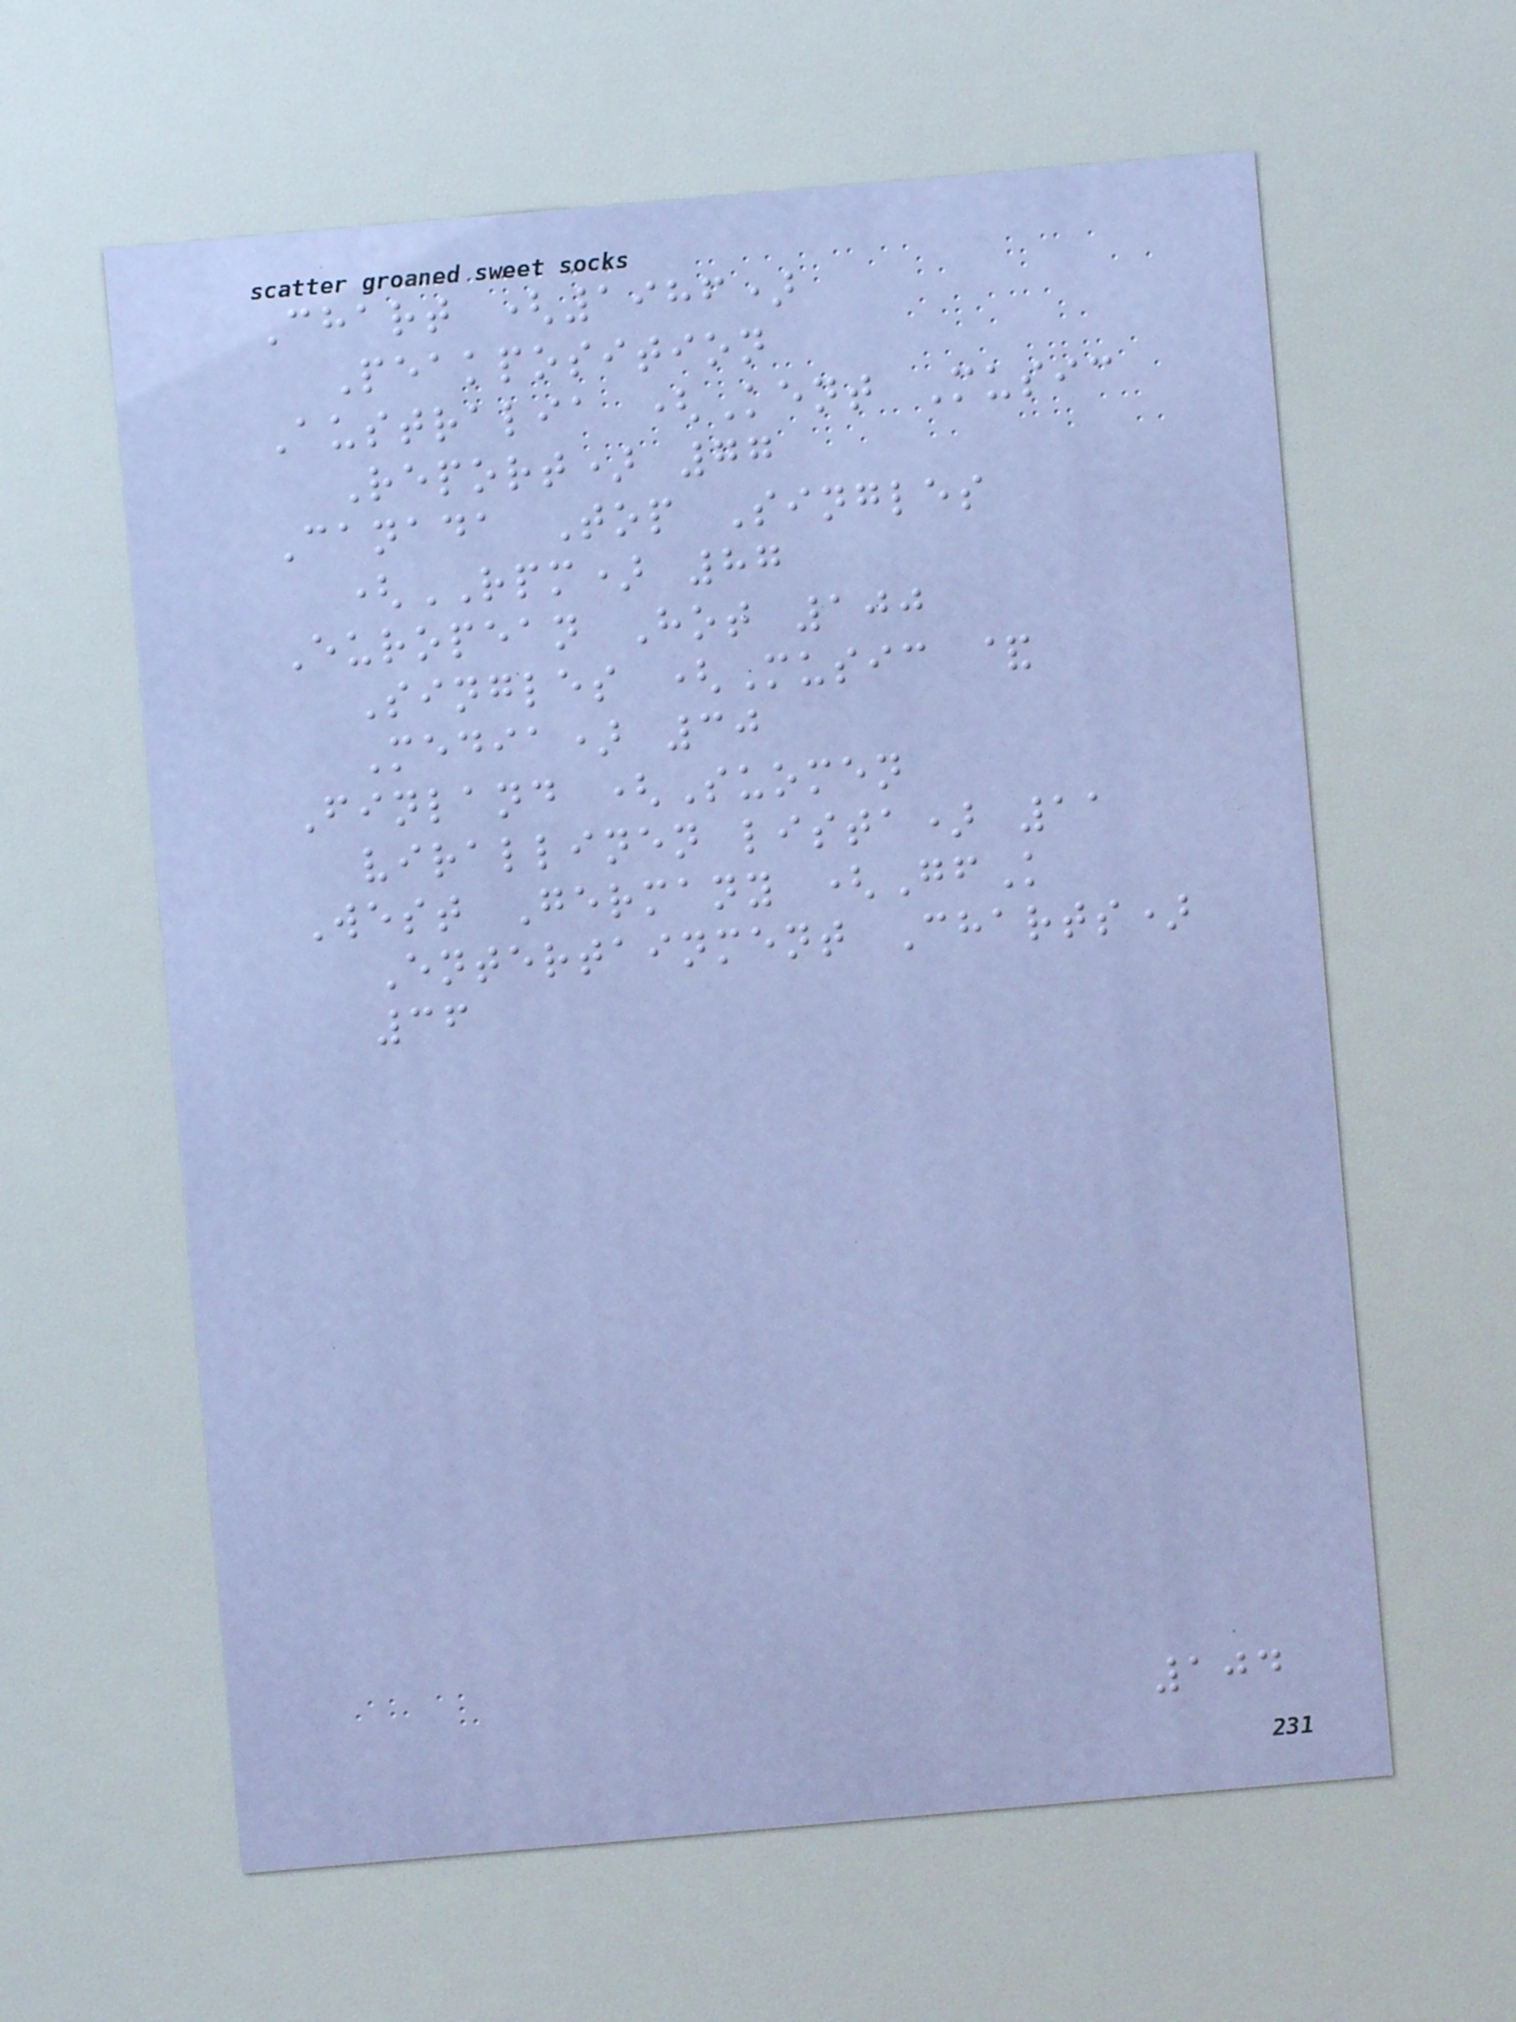Chart (1986)
Peakposition
Australia (Kent Music
Report) 77
Canada Top Singles
(RPM) 87
European Hot 100
Singles (Music &
Media) 30
Finland (Suomen
virallinen lista) 11
West Germany (GfK
Entertainment Charts)
36
104
